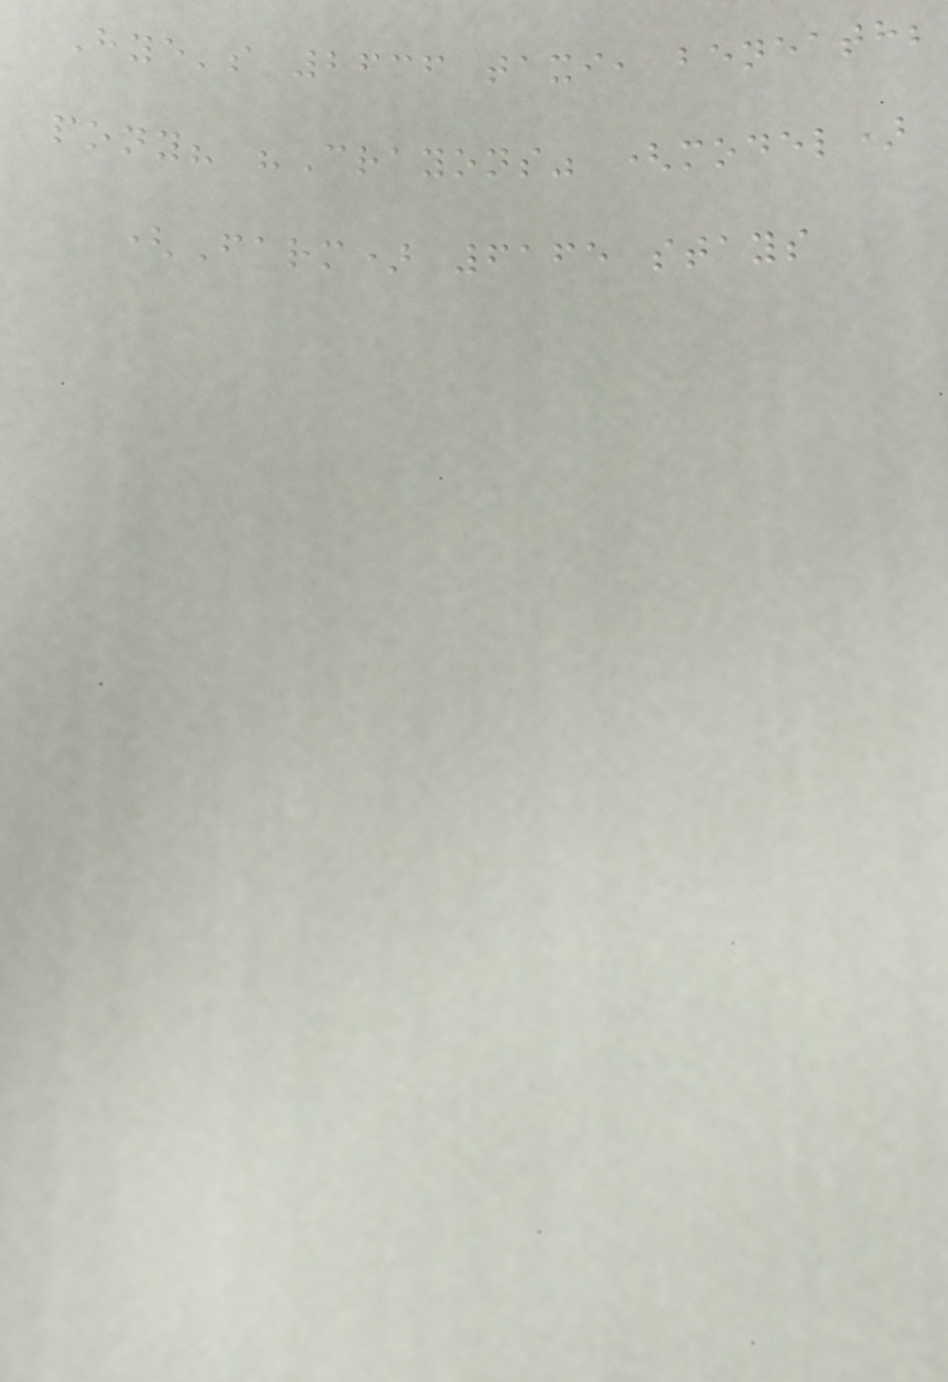Hye's 2636 taxi, beneath;
pony? "Crayons" (model)
(Farm) 6165 stays
